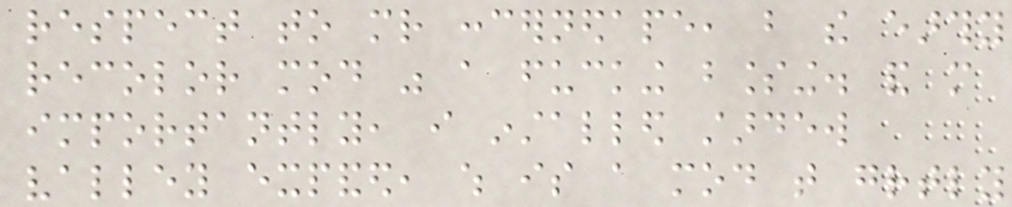respect to mr concernedape, but the earthy
recolor mod was a fucking blessing. and more
importantly, i installed stardew
valley expanded, which is a mod that greatly
